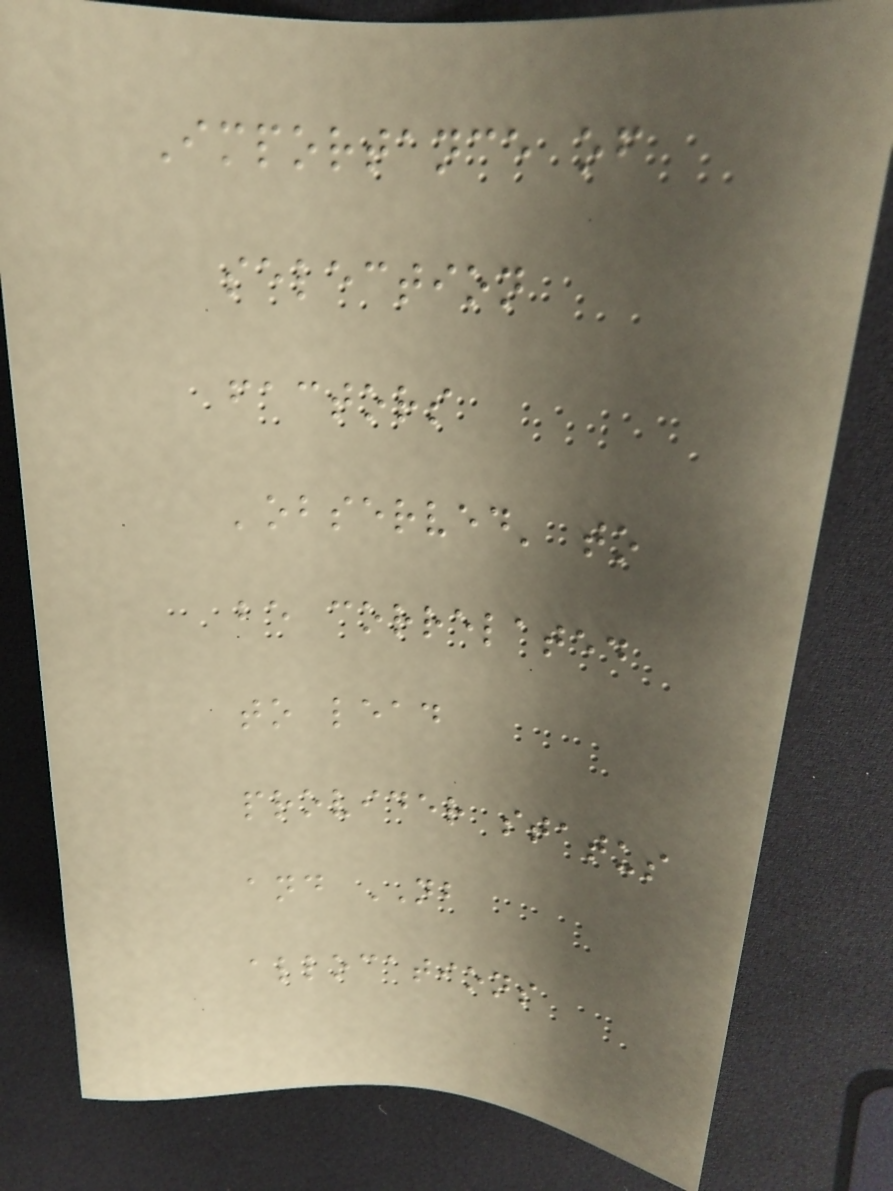Importance of
selection
factors
'observed' to
be correlated
to lead
provider status
and NB
allocations
